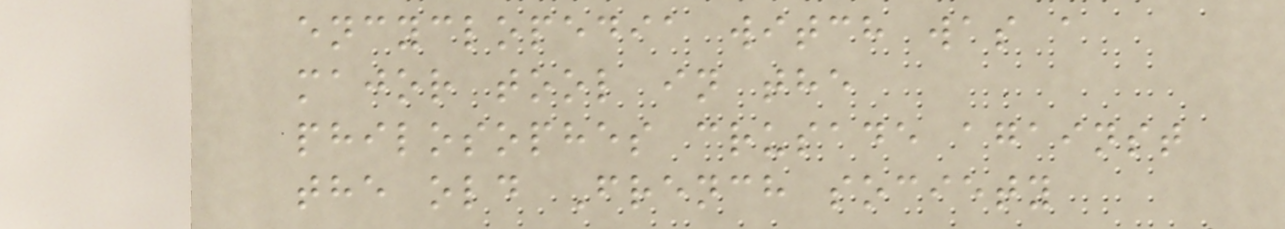encyclopedia witch was a
major tool in the
philosophes crusade against
the old French society
